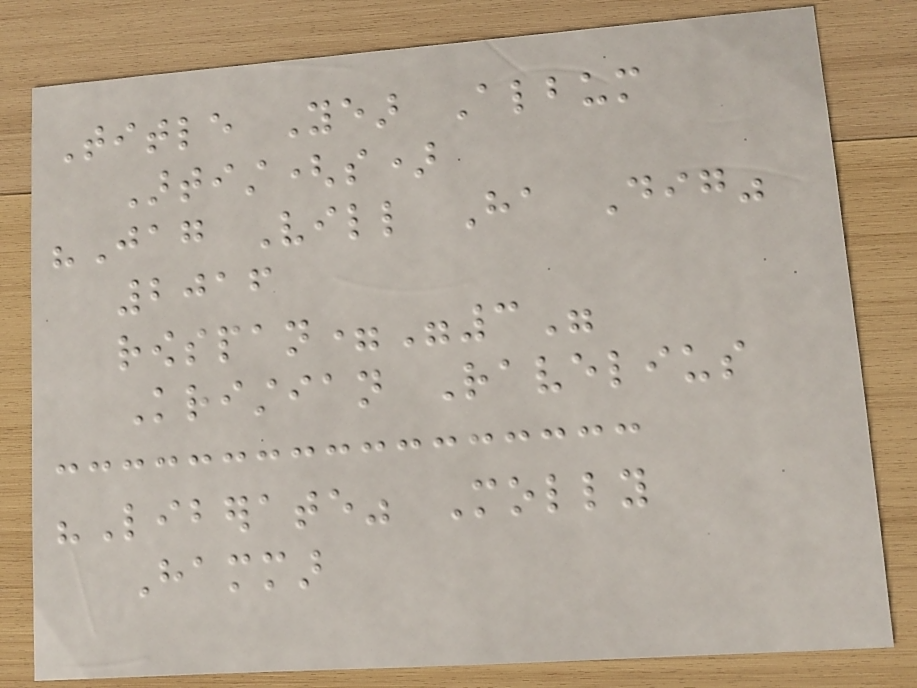Title Year Album
Artist(s)
"Jag Vill Ha Dig"
2016
rowspan="3"
Kristian Ravelius
"Liberate" Molly
Hammar
